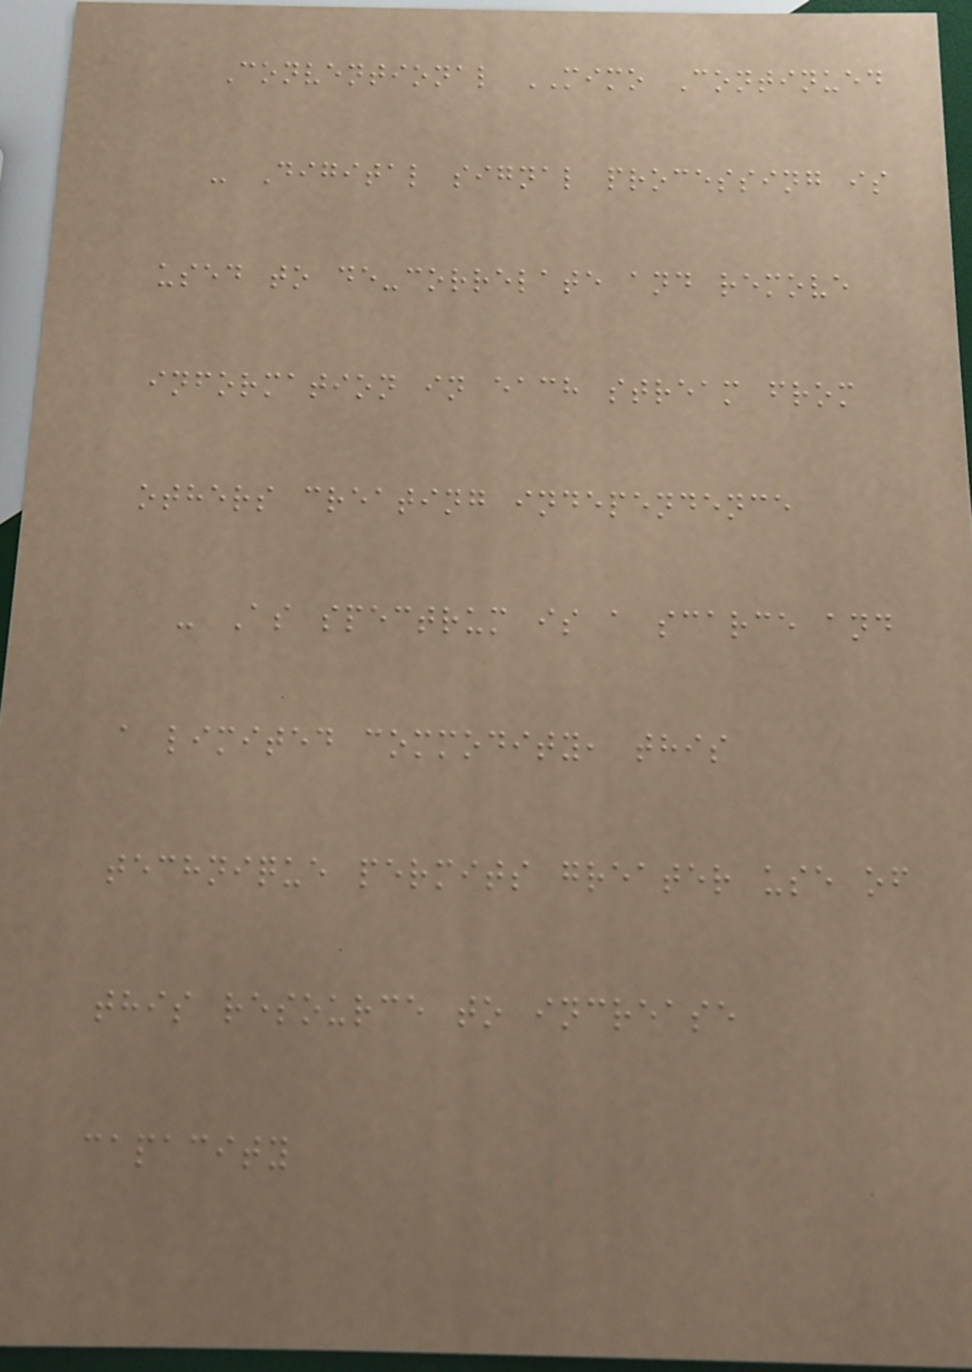Conventional MIMO Continued
- Digital signal processing is
used to de-correlate and remove
information in each stream from
others creating independence
- As spectrum is a scarce and
a limited commodity, this
technique permits greater use of
this resource to increase
capacity
